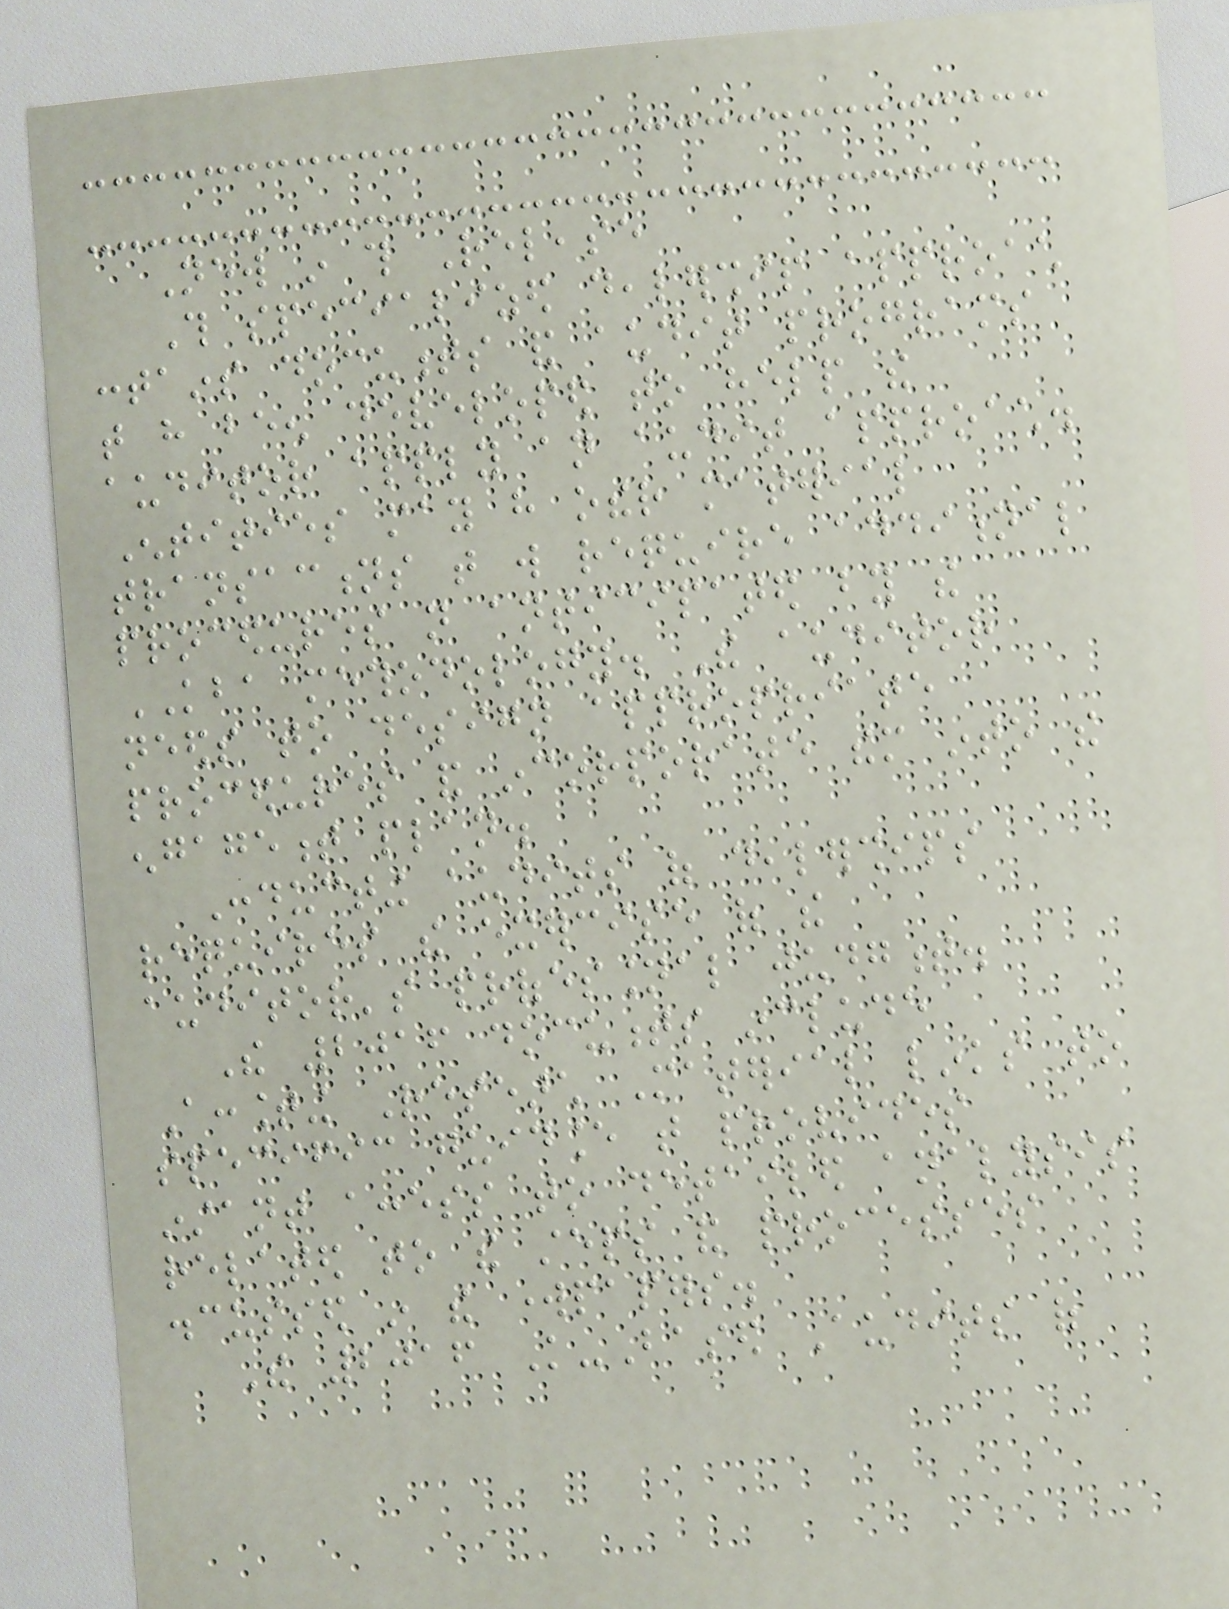New in this Release
This specialized dealership approach
contains documents and audit programs
that have been developed to help the
auditor apply an audit approach.
Entities may have other material
transactions that will require additional
procedures not anticipated by the
KBA methodology. The auditor
needs to design appropriate
procedures and incorporate them into the
engagement plan.
Conducting audits of dealerships
requires the exercise of the
auditor's professional judgment.
The 2016 documents include
Accounting Research Material links to
specific guidance that provides
instant access to detailed analysis
related to the steps and processes
discussed in the workpapers.
The 2016 Knowledge-Based Audits of
